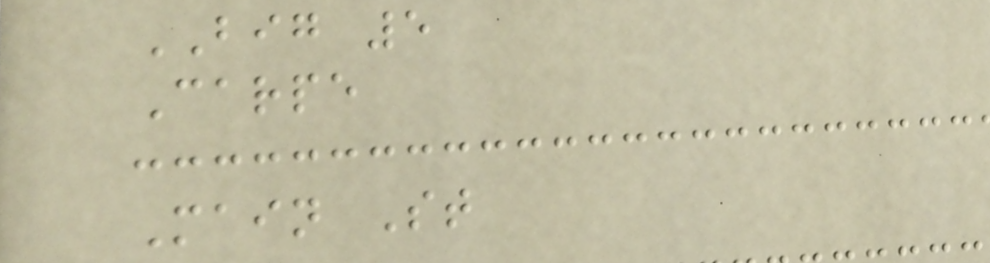BIG 5
Carpe
Main St
